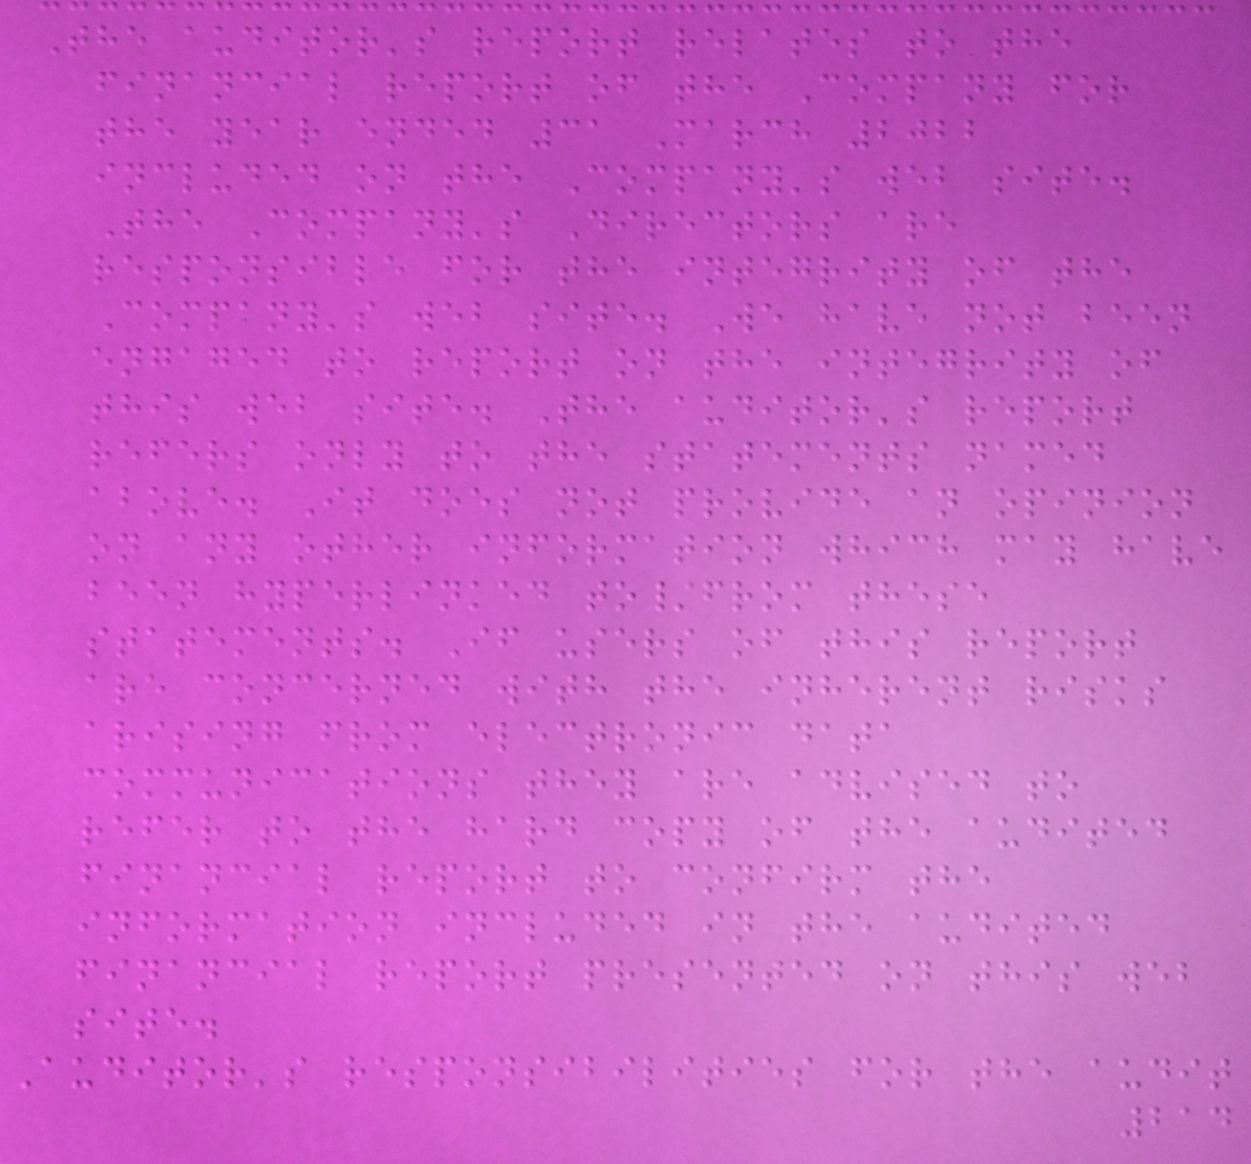The auditor's report relates to the
financial report of the Company for
the year ended 31 March 2022
included on the Company's web site.
The Company's Directors are
responsible for the integrity of the
Company's web site. We have not been
engaged to report on the integrity of
this web site. The auditor's report
refers only to the statements named
above. It does not provide an opinion
on any other information which may have
been hyperlinked to/from these
statements. If users of this report
are concerned with the inherent risks
arising from electronic data
communications they are advised to
refer to the hard copy of the audited
financial report to confirm the
information included in the audited
financial report presented on this web
site.
Auditor's responsibilities for the audit
214
